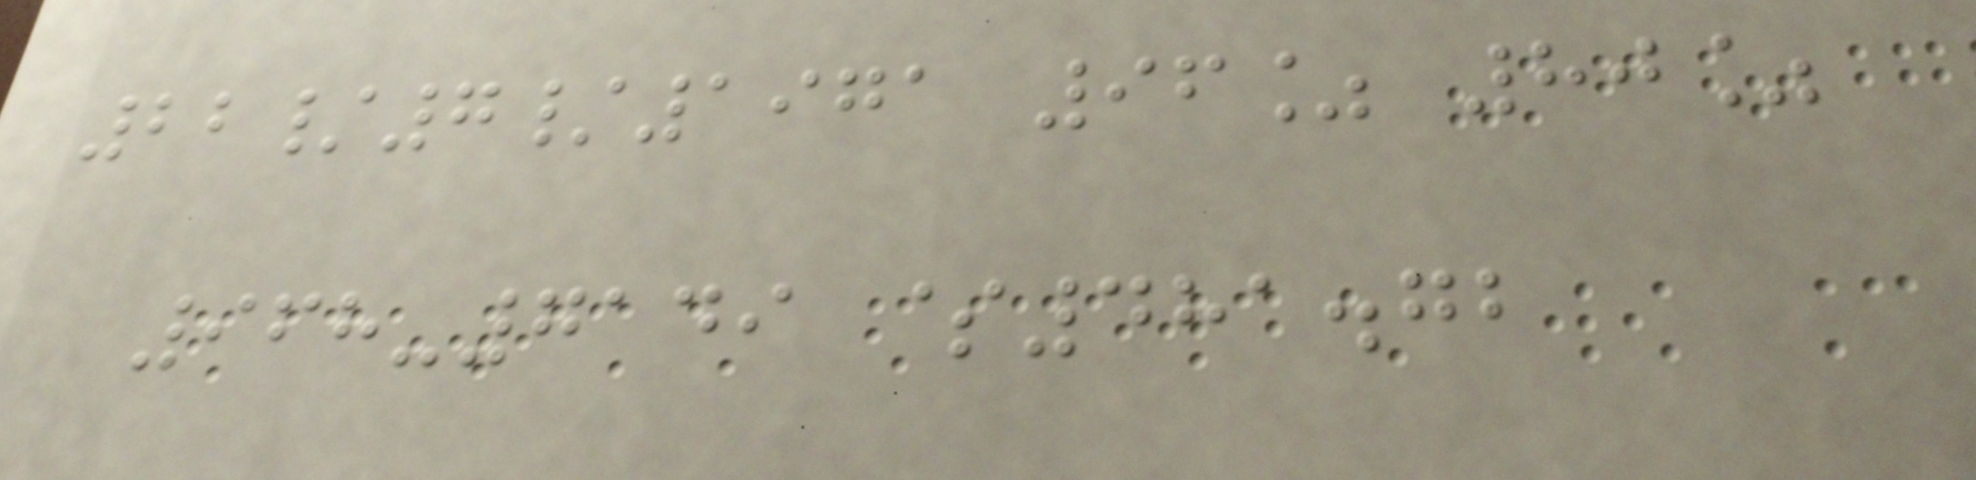22/7/1971 96% 80%
968-7149 $481.72
